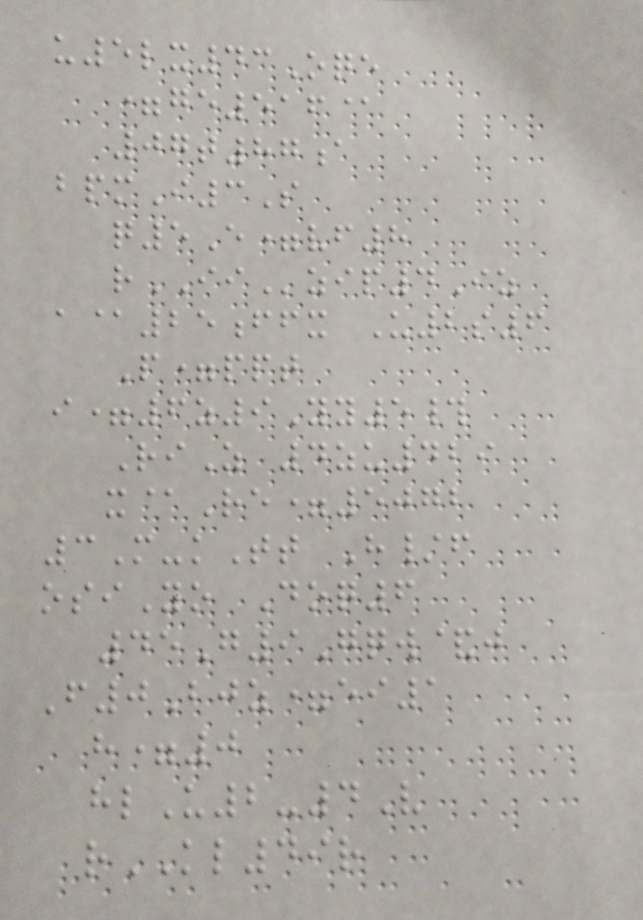u5lx43Oqe
=ge516@
07t87a
bpmI3S
q5E=vf8
rIIzip4Iz
a@25ffx U2s6
P=ppt
i=6z9Yy5#
RiZ 4zu429
x@Re=5072
3M-kTt H/f
osiYo Doq6
45G9Gqw&j
F0Bjz=ei1
h=0
hlU2-4V
rKL49r
